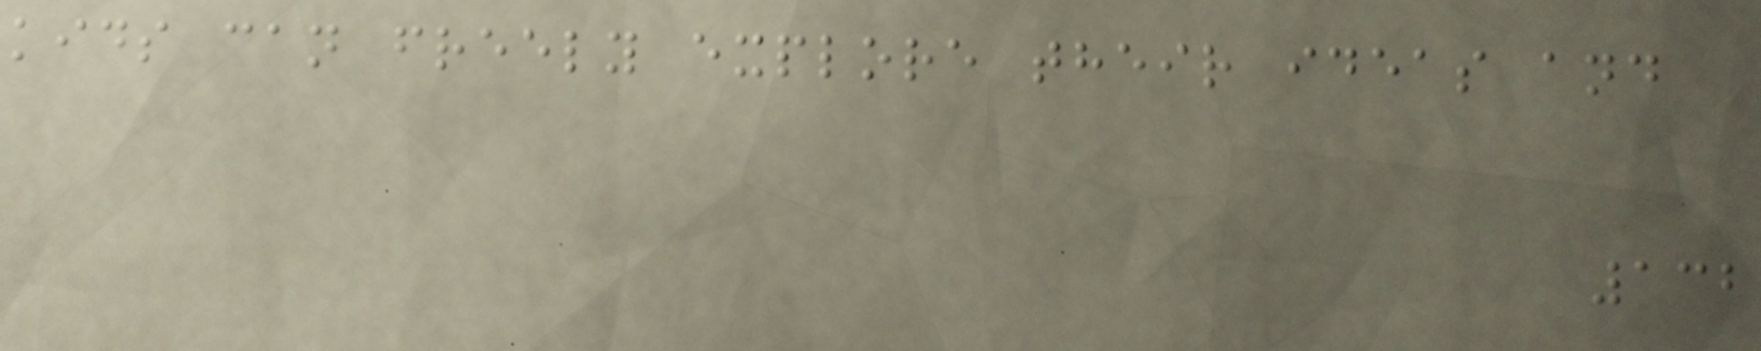kids can freely explore their ideas and
132
